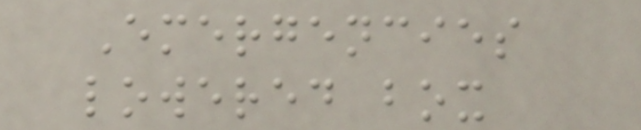Emergencies
lowered box
